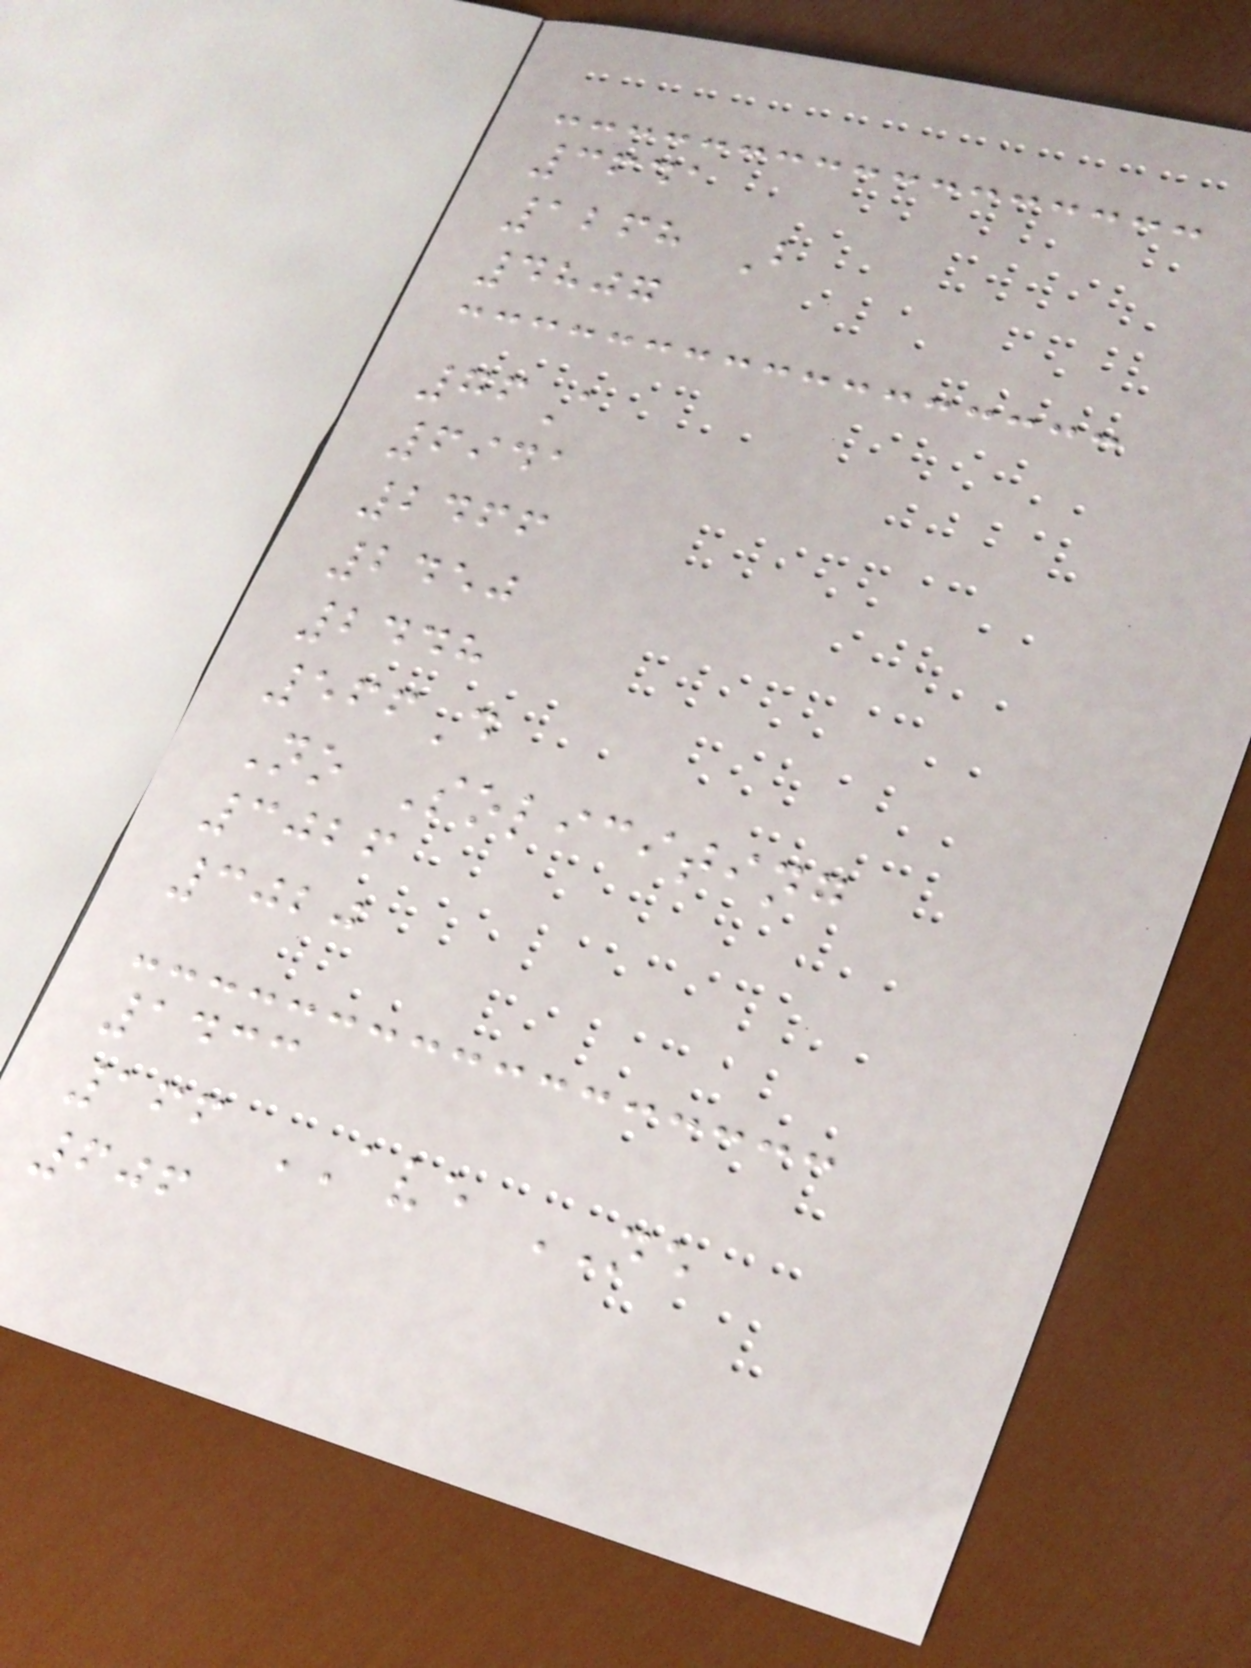3641
1268 B
4807
76A
6941
2466
2450
2448
566D
No Soliciting
3026
3020
1433
166 AVE NE
606
